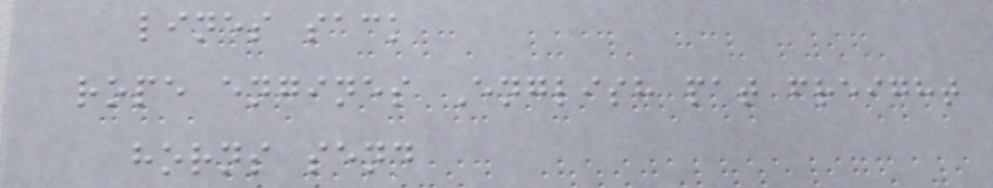lines sack
rope engines English pat freight
horns send
